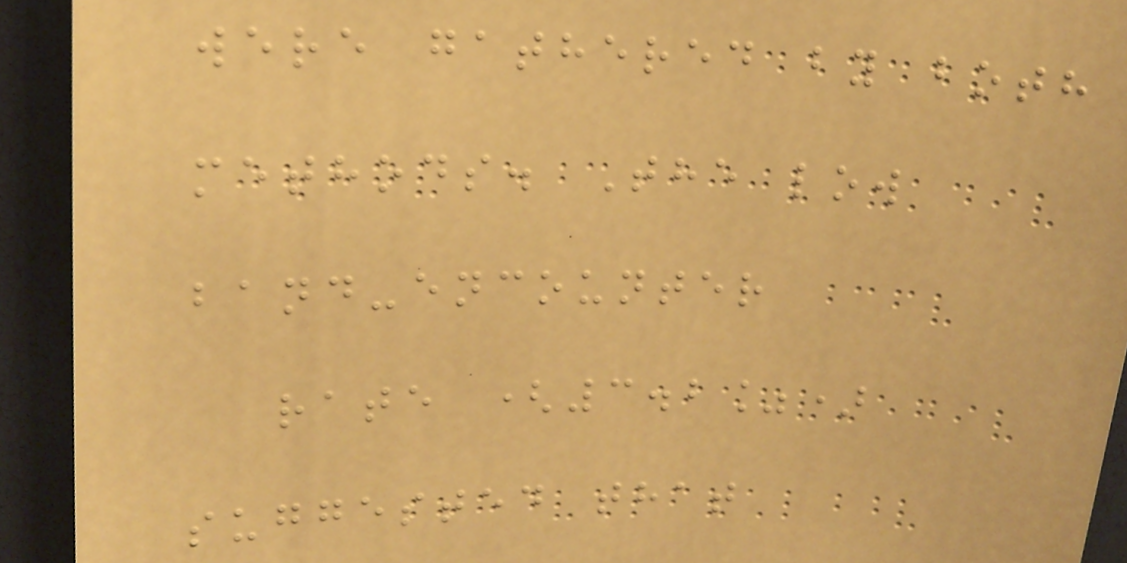were gathered by both
methods. The low
band-encounter
rate (3.2%)
suggested that
